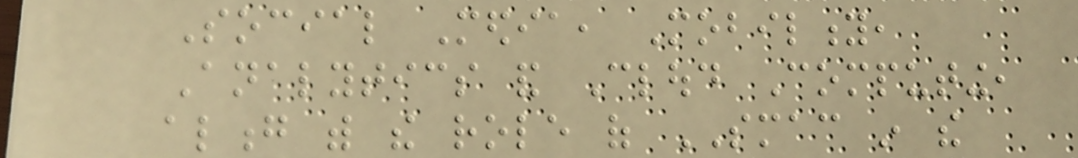Social Media, Mobility,
Analytics and Cloud Computing,
along with the role of SMAC in the
